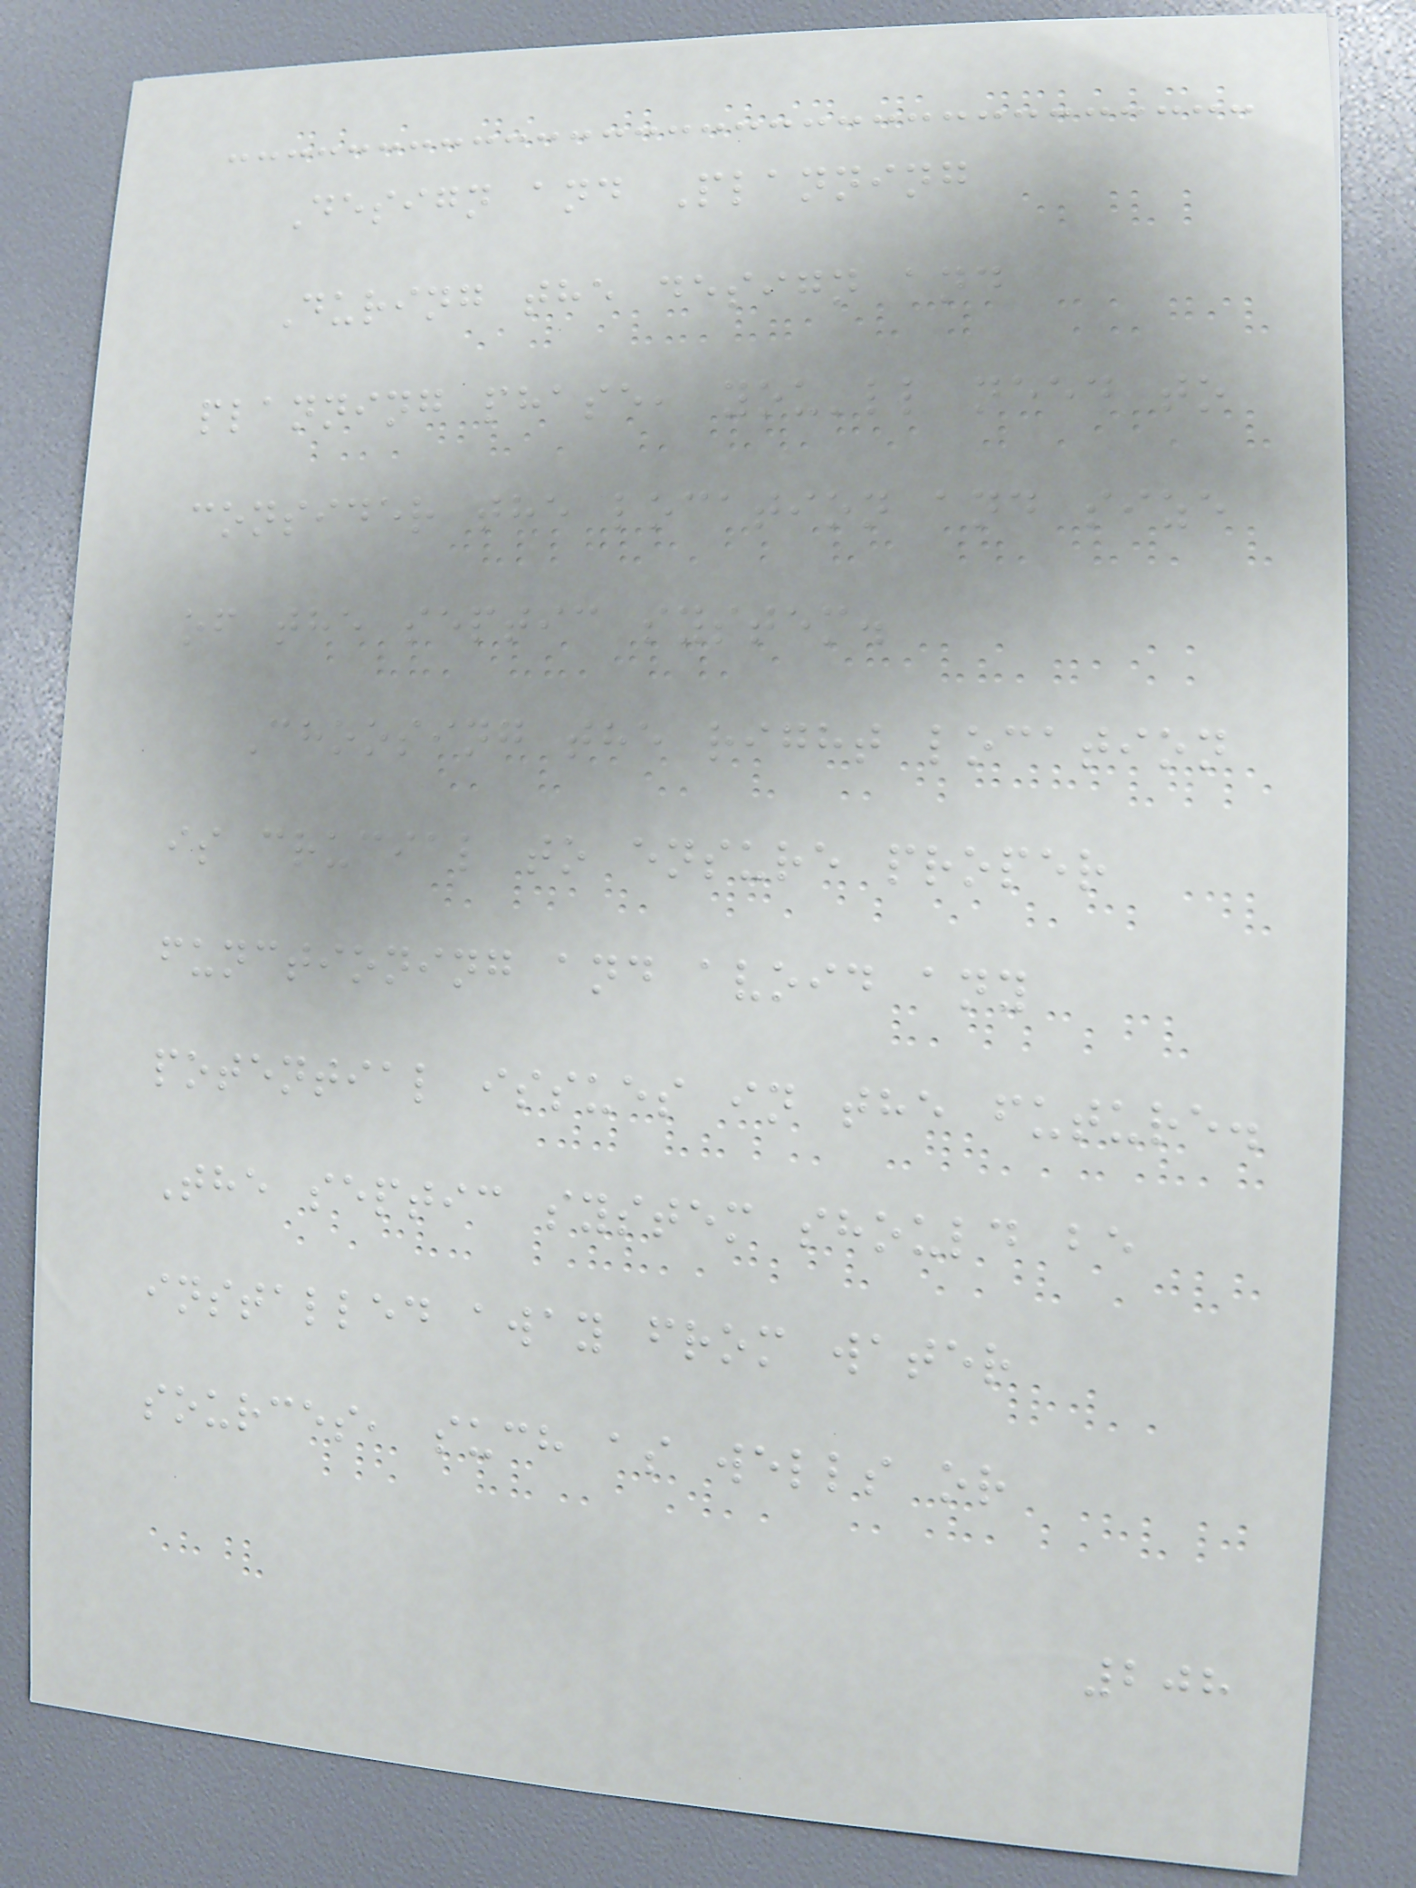Design and Planning
During the design and
planning phase, you'll need to
consider the location and size
of the septic system.
Choosing the right location
is crucial to ensure proper
functioning and avoid any
potential issues in the future.
The septic system should be
installed away from water
sources, such as wells or
208
